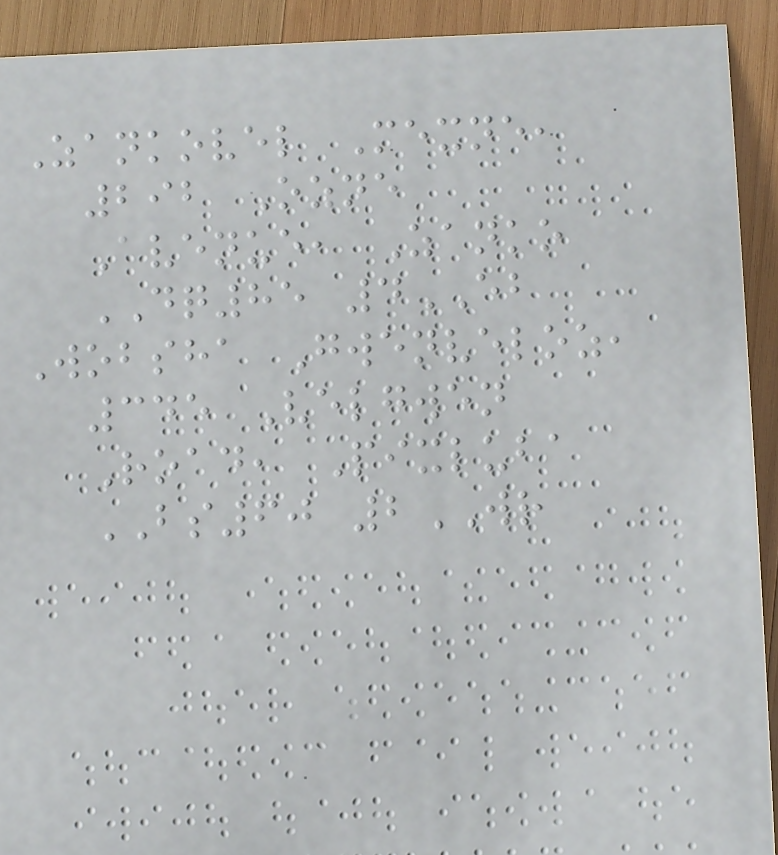Zankovel Mexne,
292 Ozne
Avenue, Zanko
DQ85 4EB
Wobsha Gwenveloz,
345 Velgwen
Road, Pixluba
BS60 2WR
